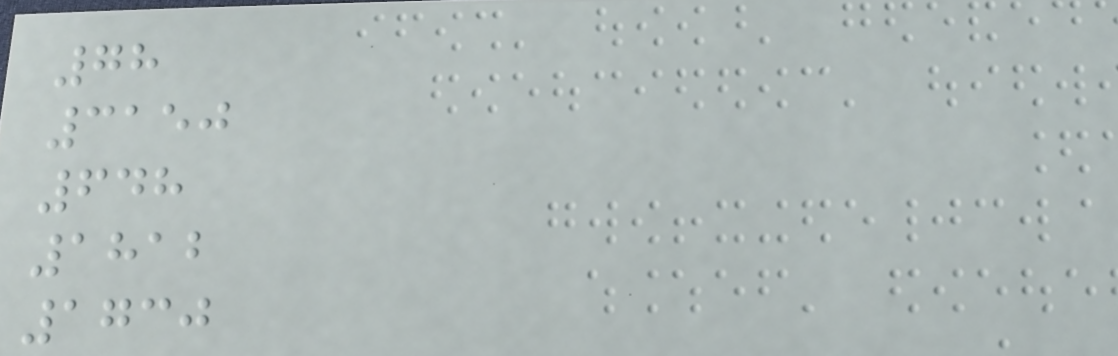78
3150
648
1812
1730
